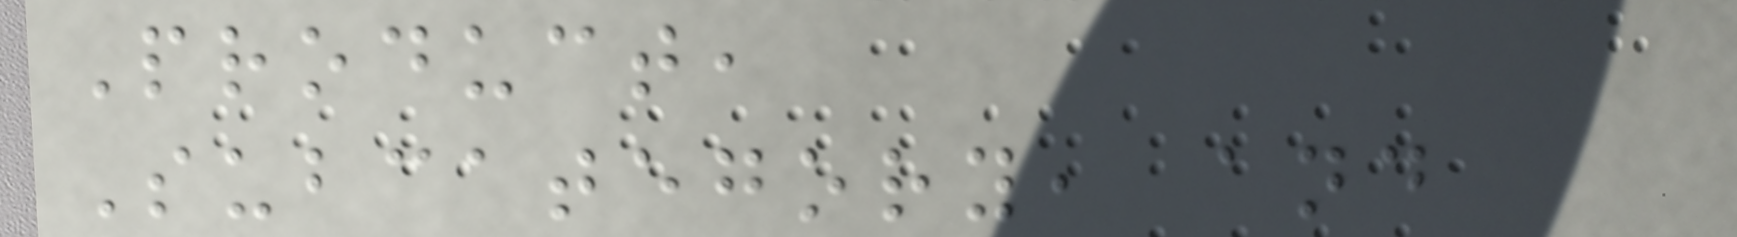Product,
Subcategory, and
